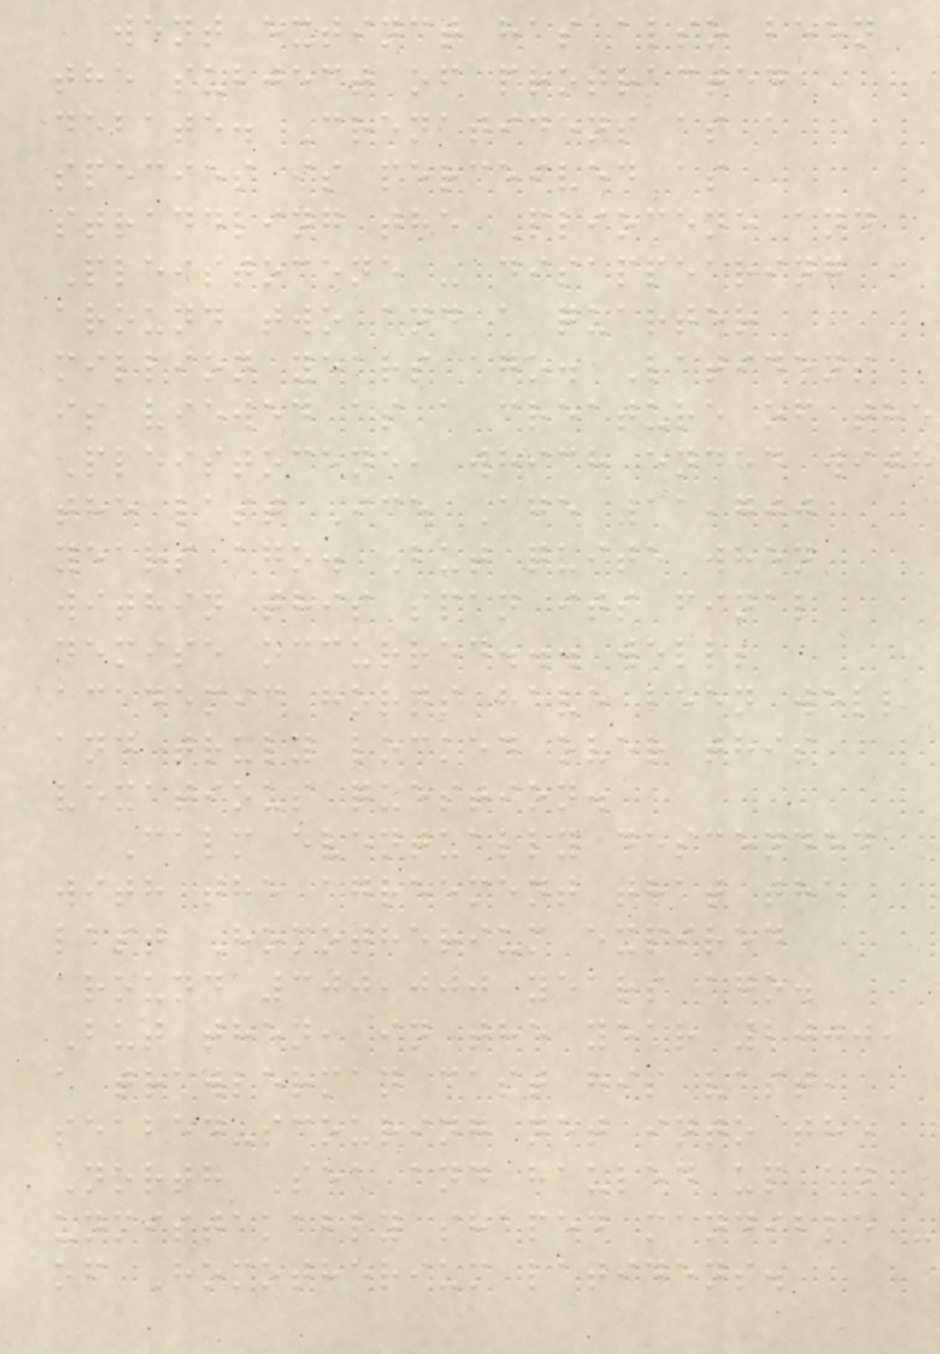went extinct has also been
the subject of protracted
debate. Crenatidens as a
species is perceived as
straddling the Pliocene and
Pleistocene - disappearing
around two and a quarter
million years ago. Latidens
is viewed as a creature of the
Pleistocene, which ended with
the last Ice Age 11,700
years ago. But quite when
within this span its final
demise occurred... well;
academic horns have been well
and truly locked over this
vexatious question.
Calm eventually descended
with the agreement that the
last Homotherium expired
around 300,000 years ago.
But then, in the year 2000,
a trawlerman cast his vast,
seabed-scouring net into the
North Sea and hauled up an
unmistakably shaped mandible -
of Homotherium latidens.
